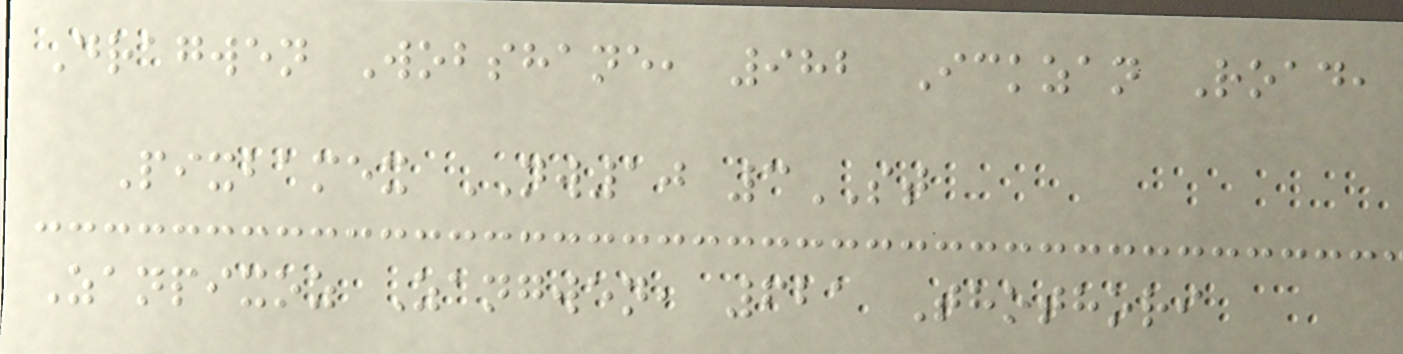Dragwen Wobshane, 982 Ickzan Road,
Pixbamex NW10 3ST
Zanpixoz Zangwen, 621 Thothori
